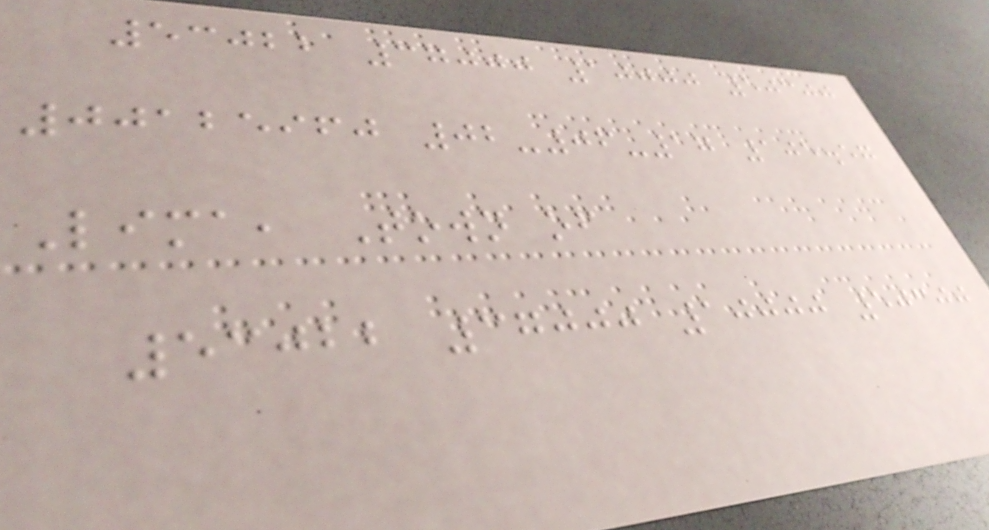53022 37000 10000 50300
00125960 02-06-17 105.57
Lima, Town of
53022 37000 10000 50300
